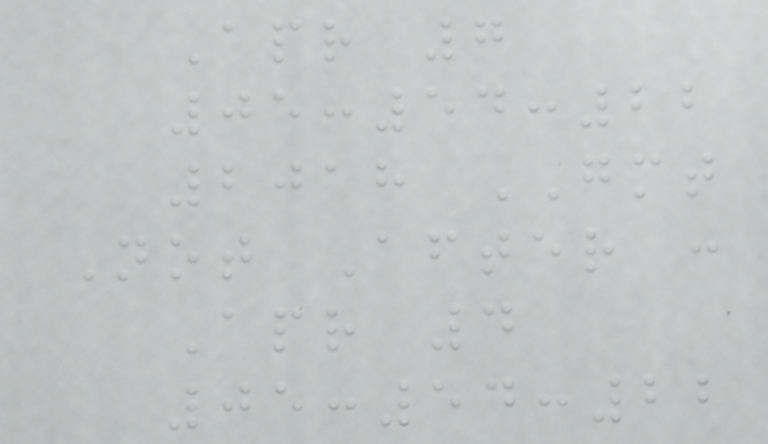Apr 7
05:54:22
2018 GMT
Not After :
Apr 4
05:54:22
